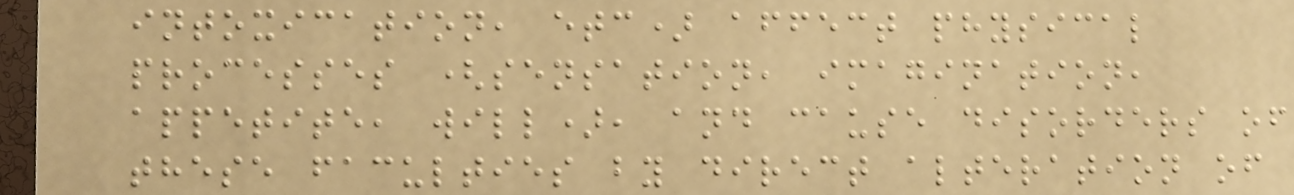intoxication, etc) affect physical
processes (sensation, imagination,
appetite, will), and cause disorders of
these faculties by direct alteration of
